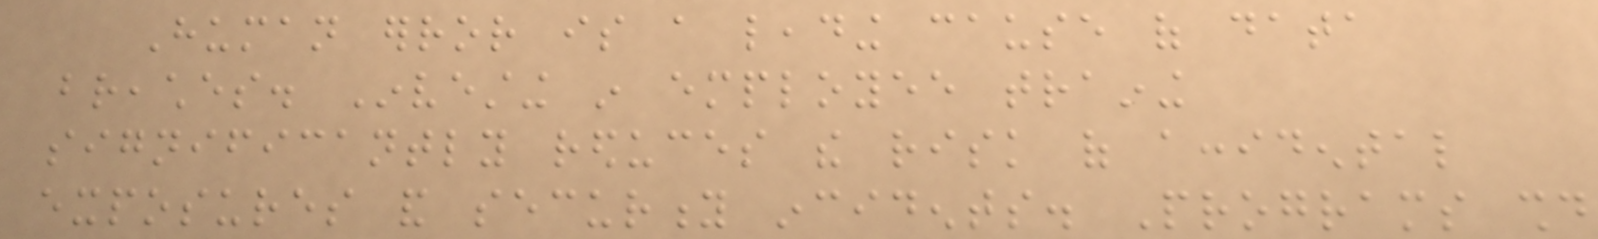Human error is a leading cause of data
breaches. Investing in employee training
significantly reduces the risk of accidental
exposures and security incidents. Programs should
